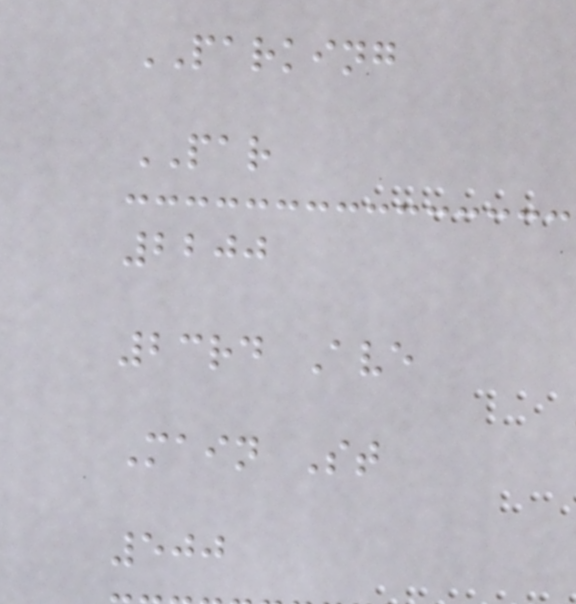PARKING
PAR
2200
23rd Ave
Main St
500
